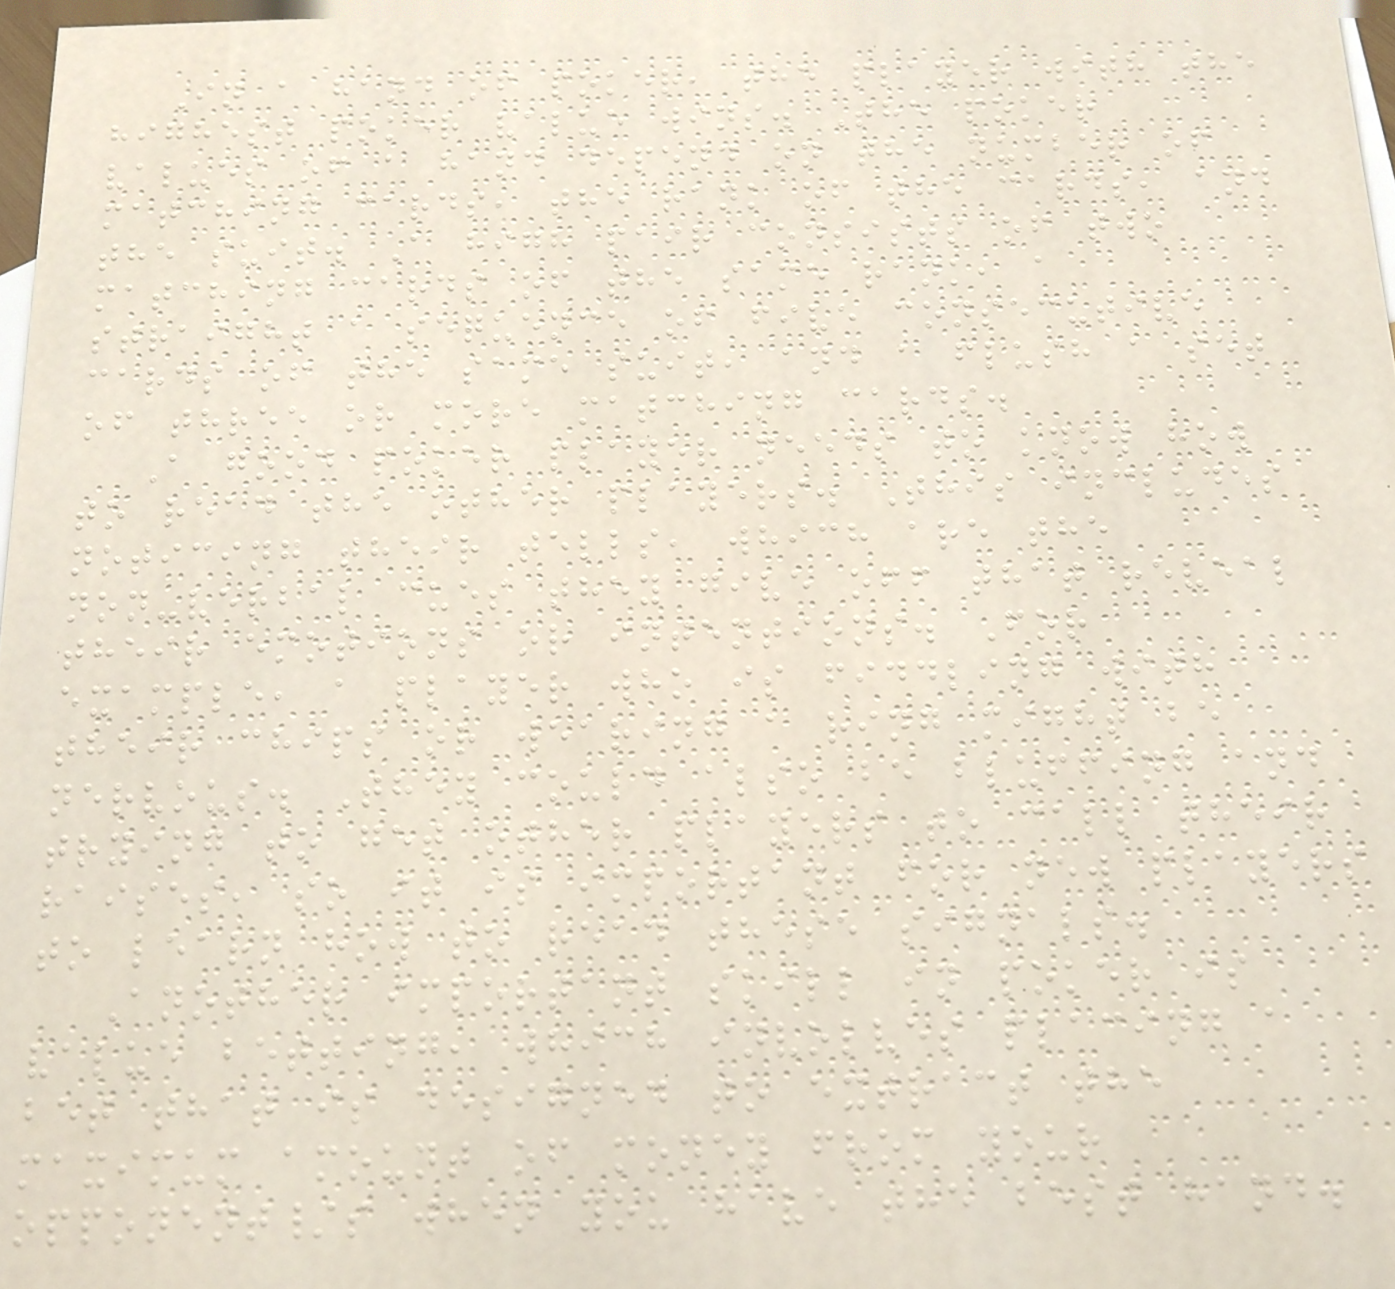In a hand of poker, the player with the
highest poker value wins. The poker
values of a hand depend on the number of
matching cards, the rank of the cards, and
the suit. A high pair consists of two
matching cards of the same rank, a
straight a sequence of five consecutive
cards of the same suit, and a flush a set
of three or more matching cards.
A good poker player needs to know how
to read the other players. This includes
noticing their tells, which are the
non-verbal cues they give off that reveal
their emotions or intentions. For
example, a player who is fiddling with
their chips or wearing a ring might be
nervous. They could also be bluffing and
trying to get other players to call their
raises, so it is important for new players
to learn how to read these signals.
Another important skill in poker is
value betting, which involves placing a
bet that is designed to extract the
maximum amount of money from your
opponent/s when you have the best hand.
